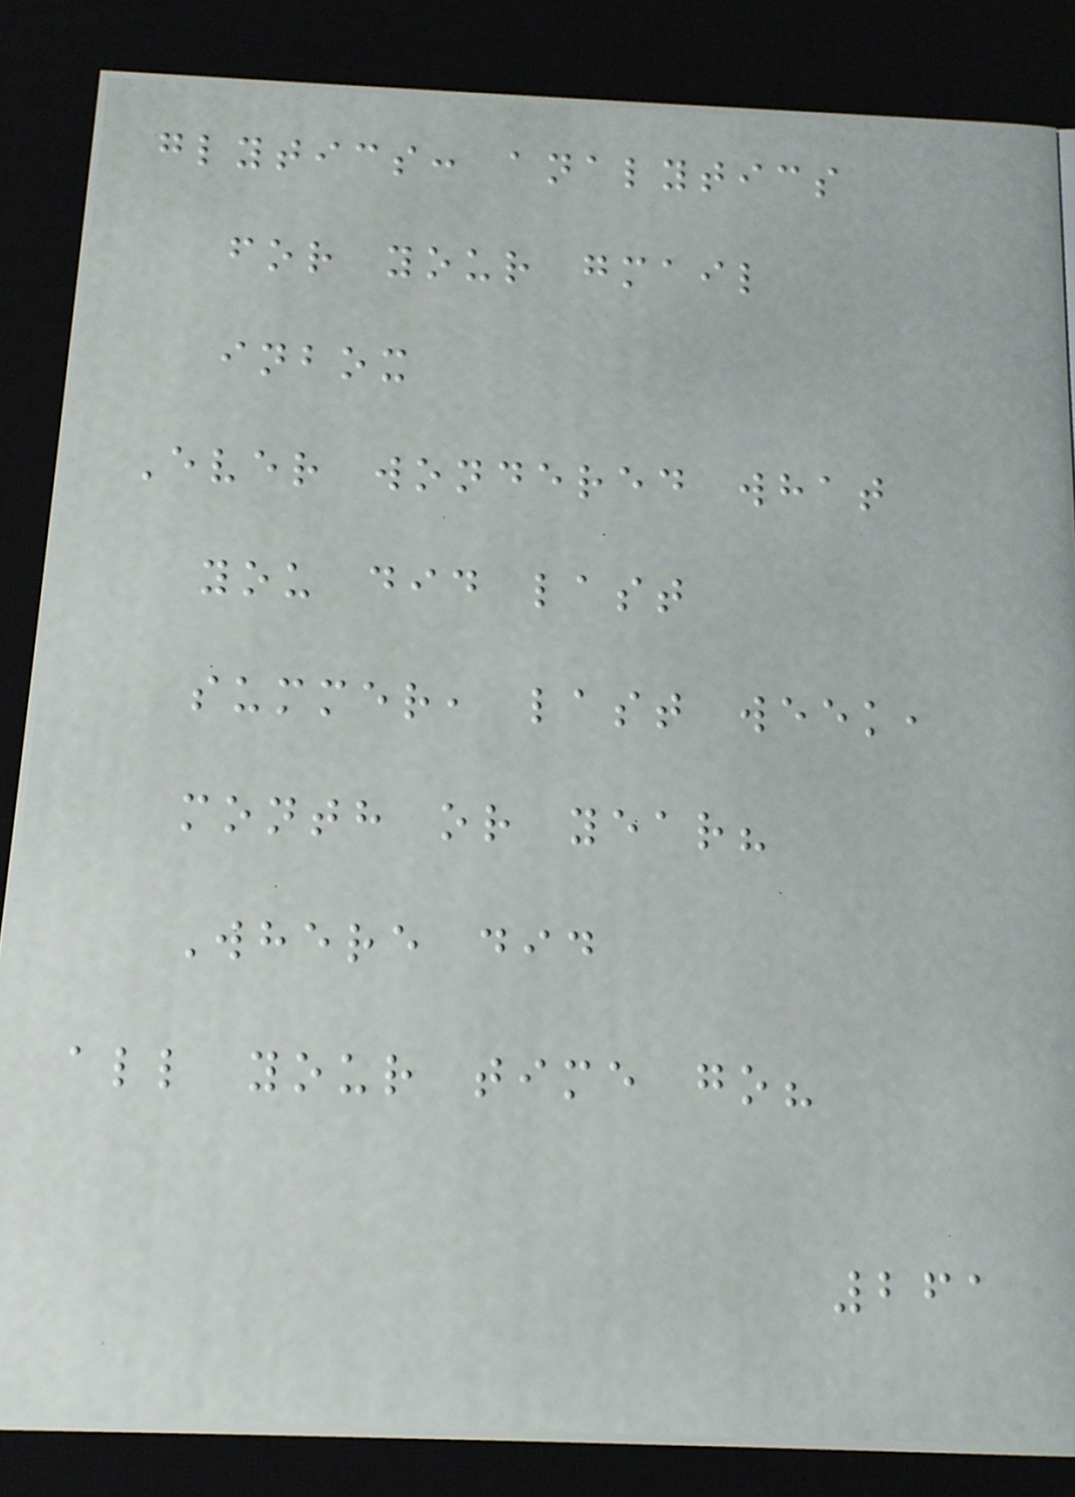glytics: analytics
for your gmail
inbox
Ever wondered what
you did last
summer, last week,
month or year?
Where did
all your time go?
261
